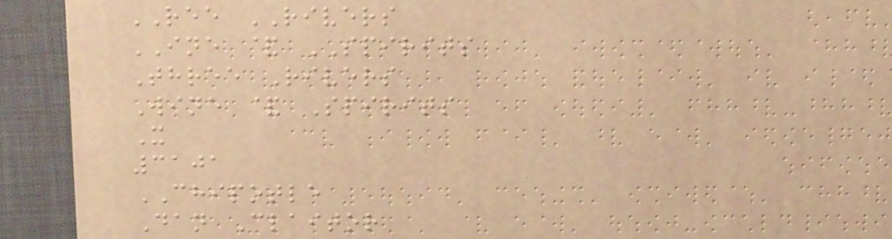REE RIVERS
INE & SPIRITS
Three Rivers
Wine & Spirits
X
3101
CHIPOTLE
Dan Claitor
